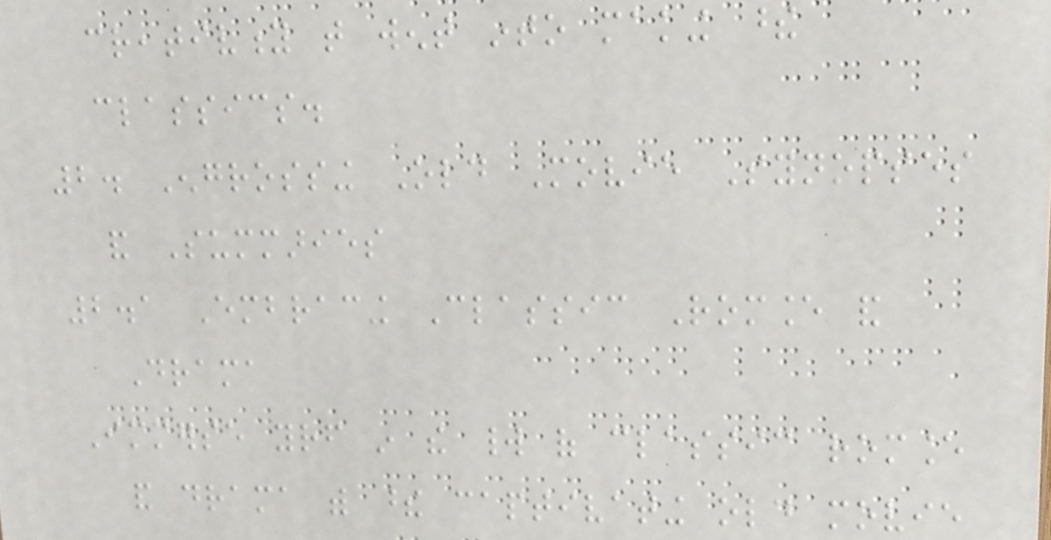creativity that went into making these
classics.
2. Engrossing Old Movie Synopses
and Summaries
2.1 Embracing Classic Romance and
Drama
Immerse yourself in the world of classic romance
and drama with these captivating old movie
